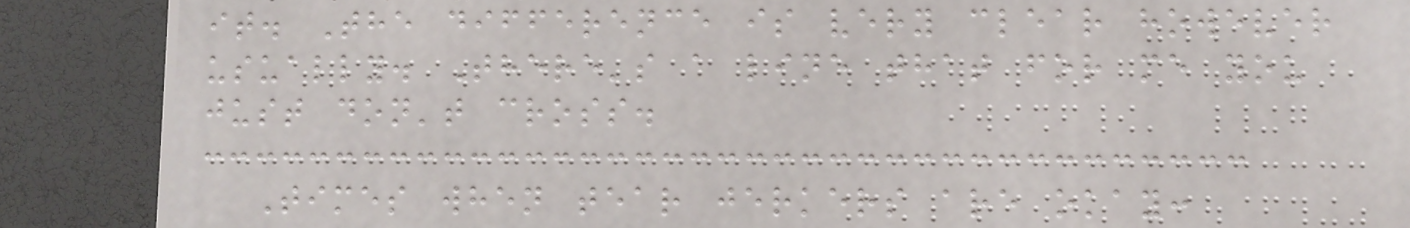it. The difference is very clear however
usually. There's a line that for me you
just don't cross.
Times when tear jerkers are okay:
